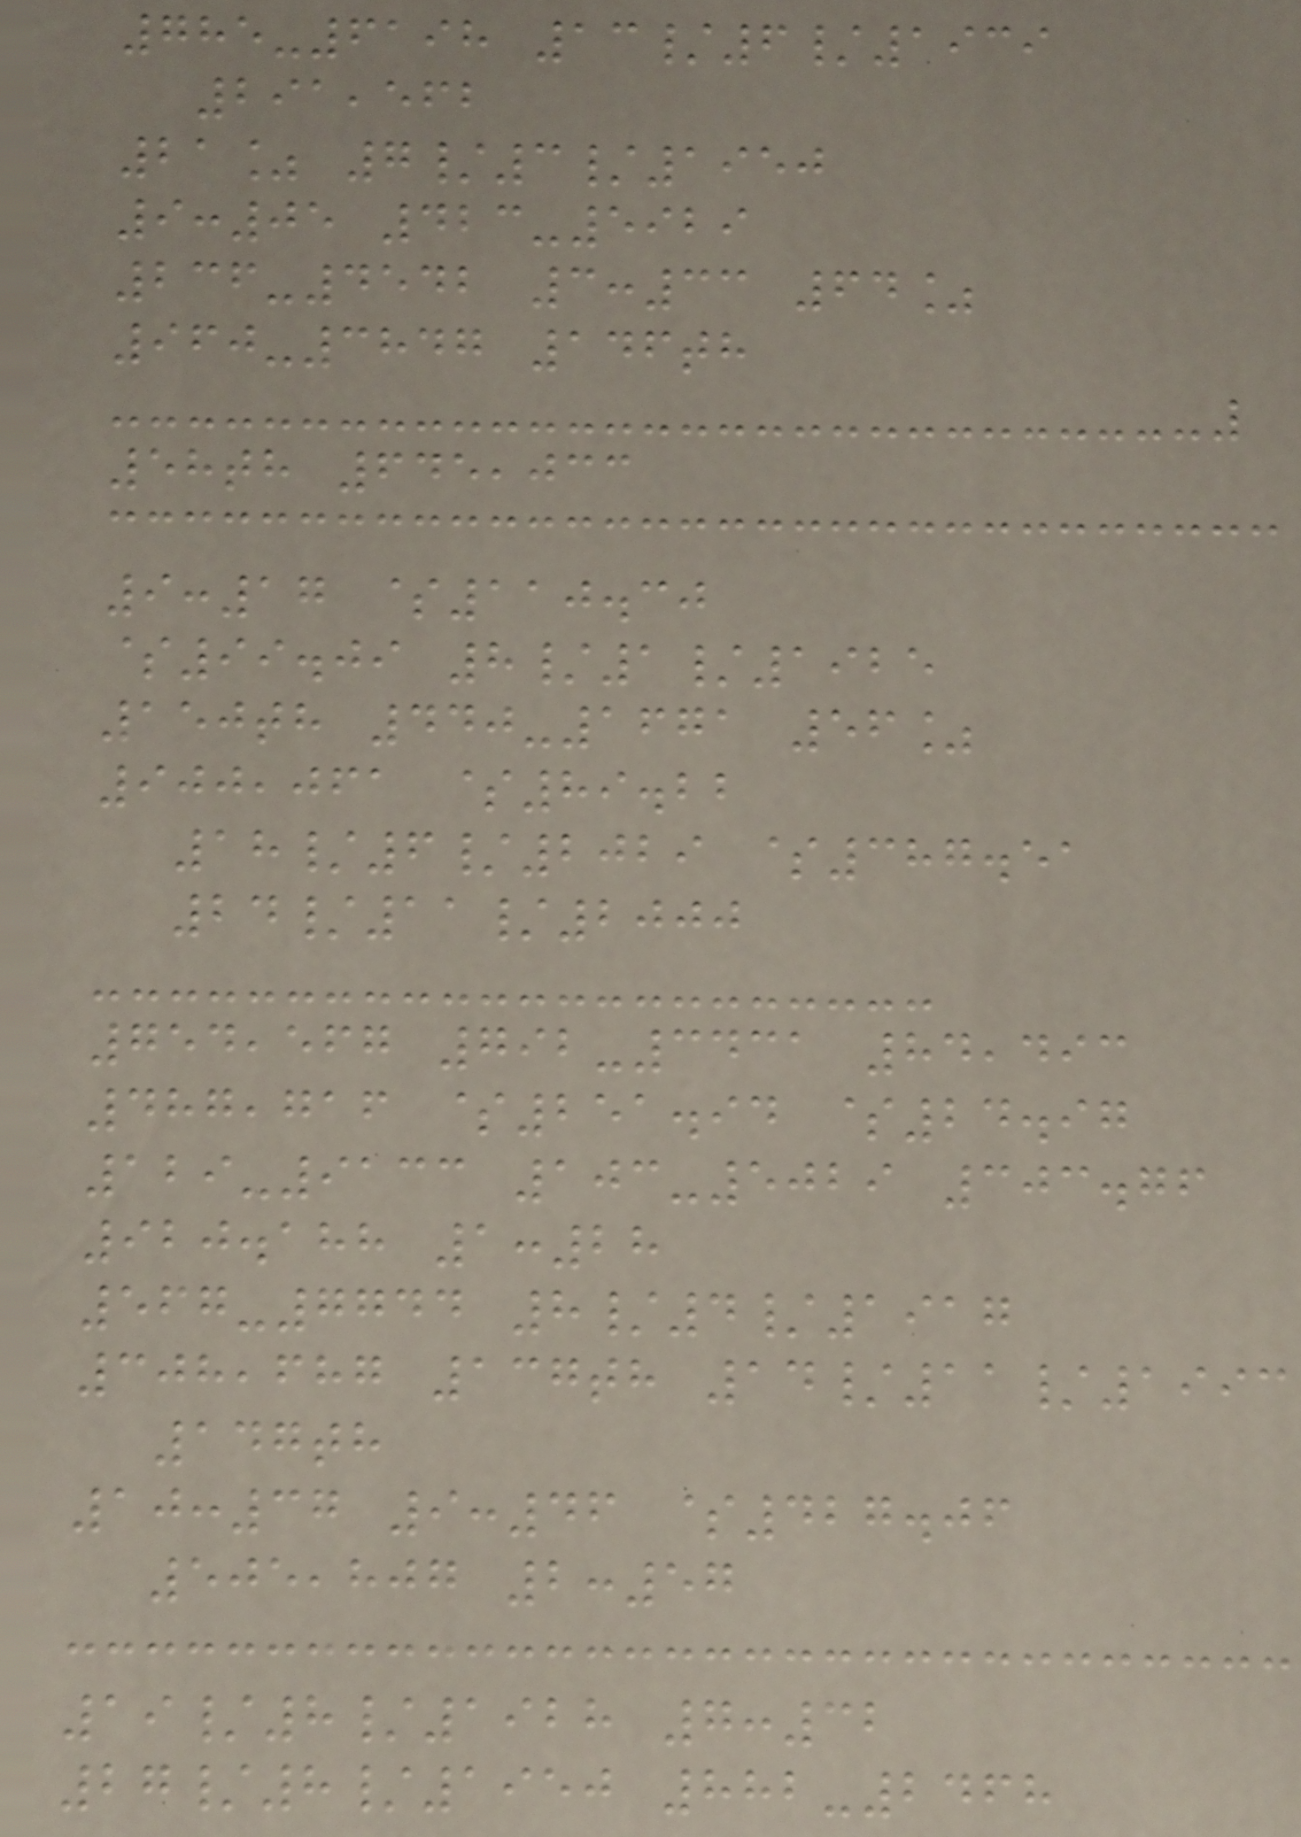785-6198 13/6/1939
291,562
21% 7/3/1950
9:05 423-5929
236-4542 3:33 64%
960-3847 146th
58th 645,033
9:17 $110.30
$99.09 8/1/1925
150th 440-1671 56%
900,061 $89.22
18/6/2029 $387.51
24/11/2000
754,567 792-3431 84,493
487,716 $251.94 $24.97
129-9133 103-5029 303.76
920.188 1:28
567-7744 8/4/1917
308,687 137th 14/11/1993
147th
10:37 9:46 $427.06
505,807 2:57
19/8/1928 7:32
27/8/1950 882-2468
